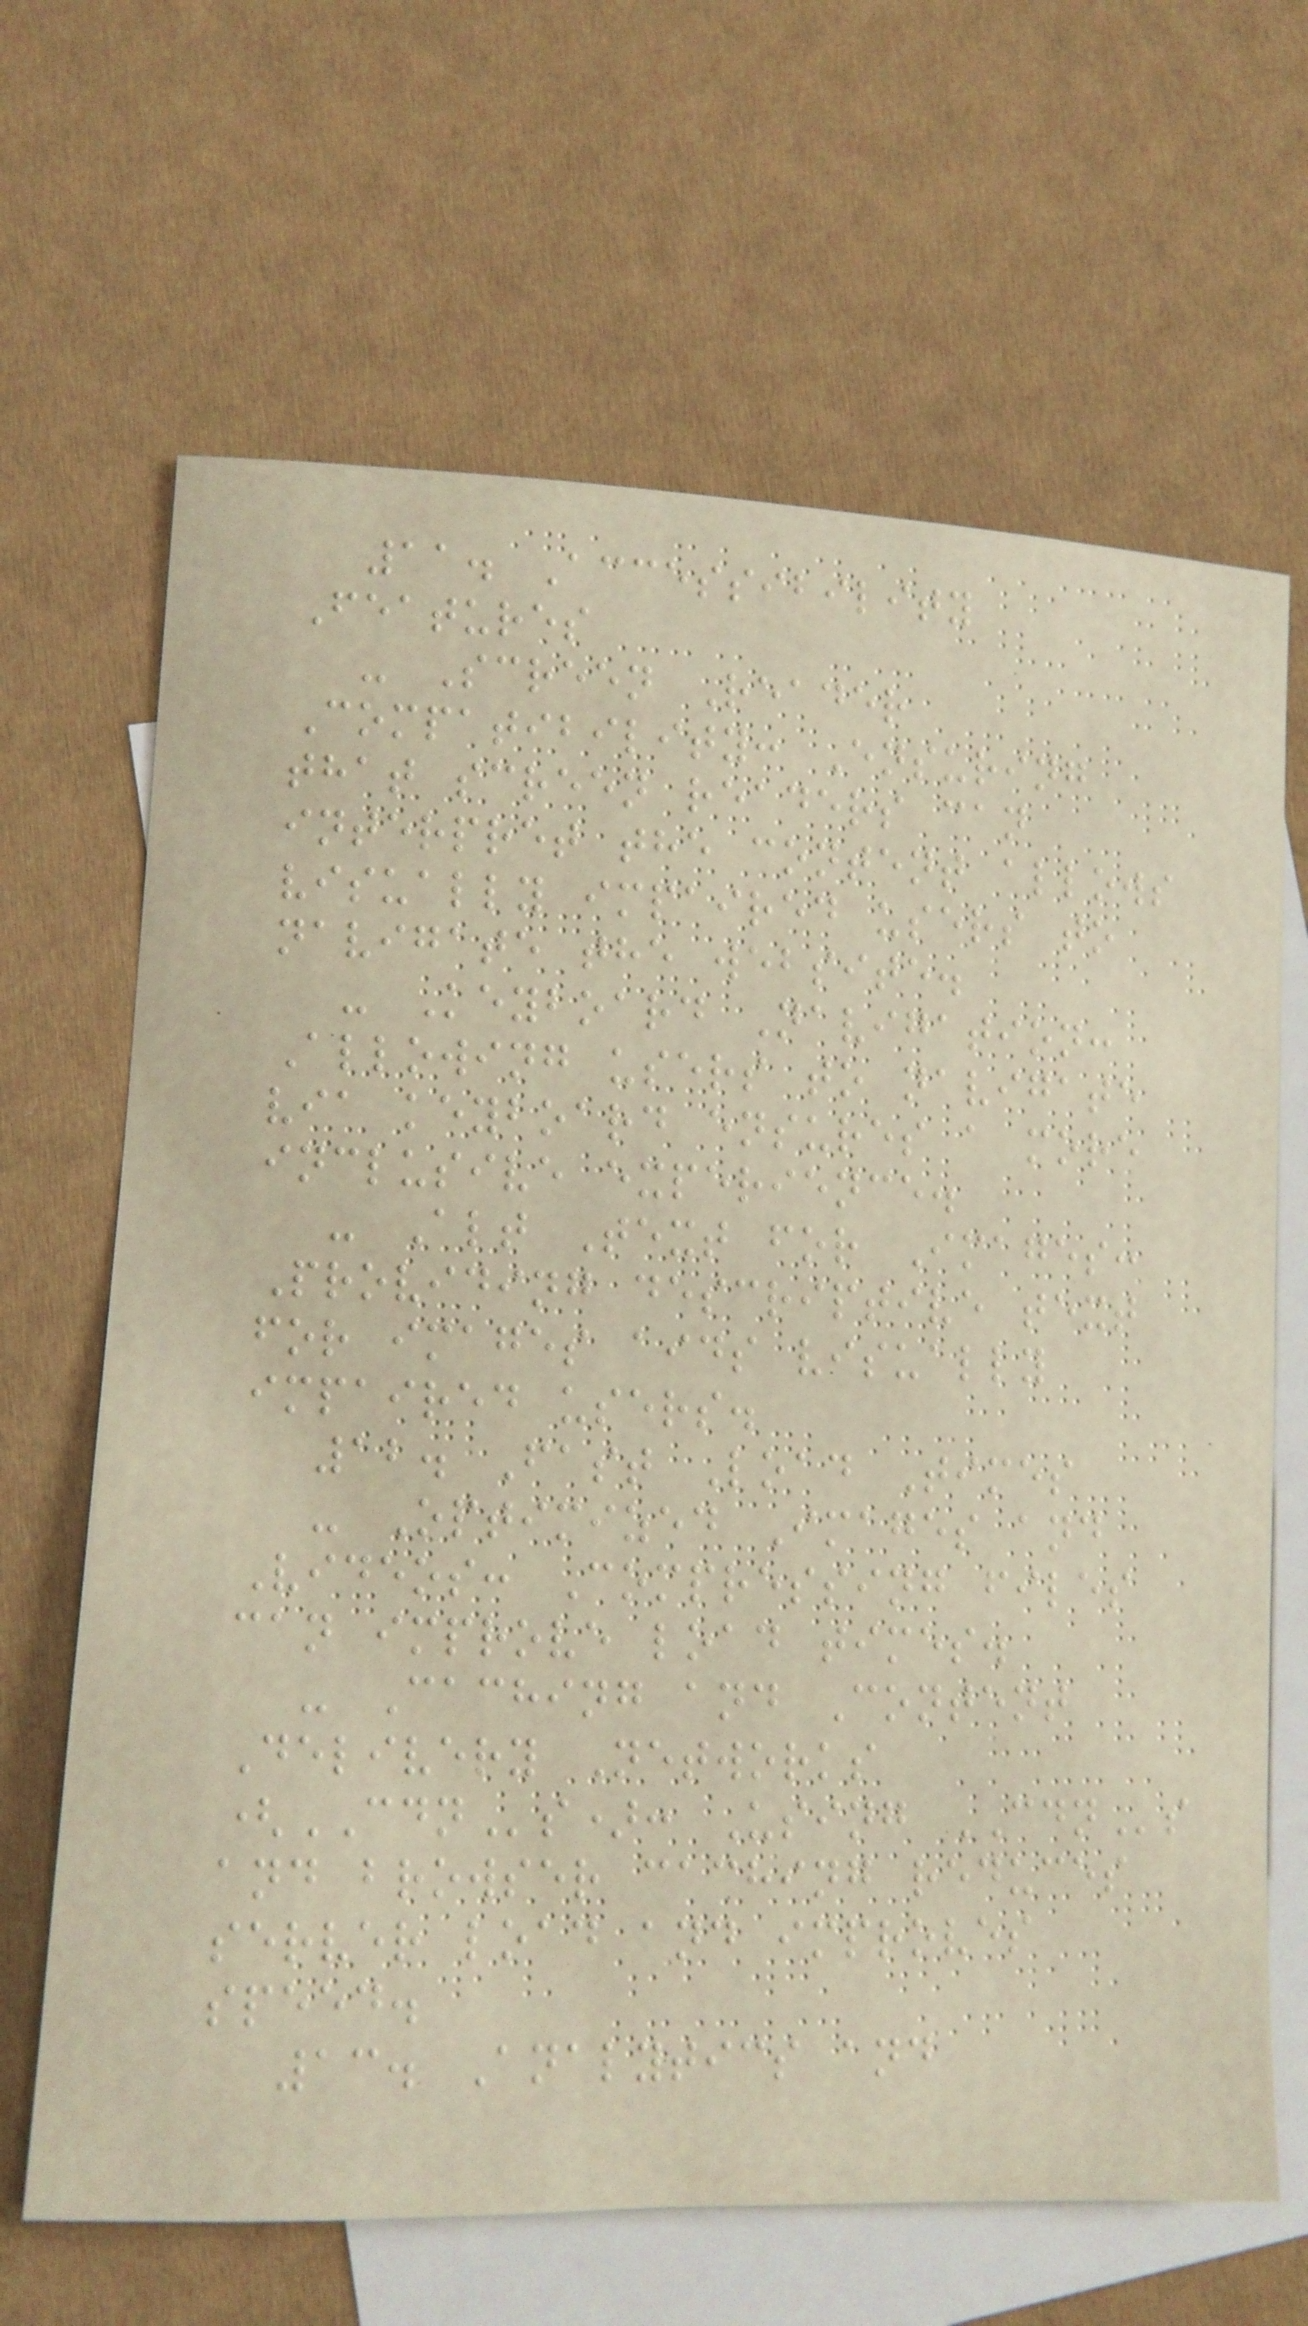11. Accessibility
Features
- Screen Reader
Compatibility: Ensuring
that screen readers can
interpret the content allows
visually impaired users to
navigate the website.
- Keyboard Navigation:
Allowing users to navigate
via keyboard ensures a more
inclusive experience.
- Alt Text for Images:
Providing descriptive text
for images aids visually
impaired users.
12. Fast Load Times
- Optimized Images and
Videos: Compressing files
can improve load times.
- Caching and Content
Delivery Networks
(CDNs): Using CDNs
and browser caching reduces
server load and improves
speed.
13. Analytics and
